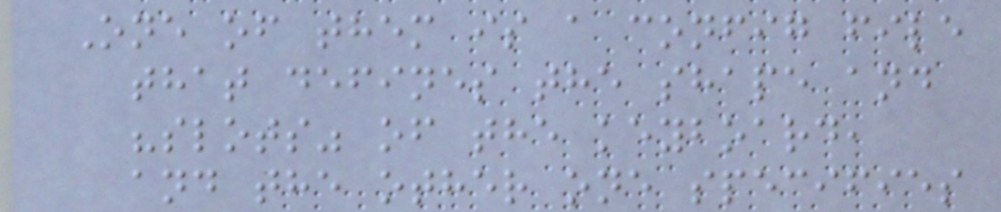One of them is a config file
that defines the shape and
"slots" of the keyboard,
and the other one specifies
